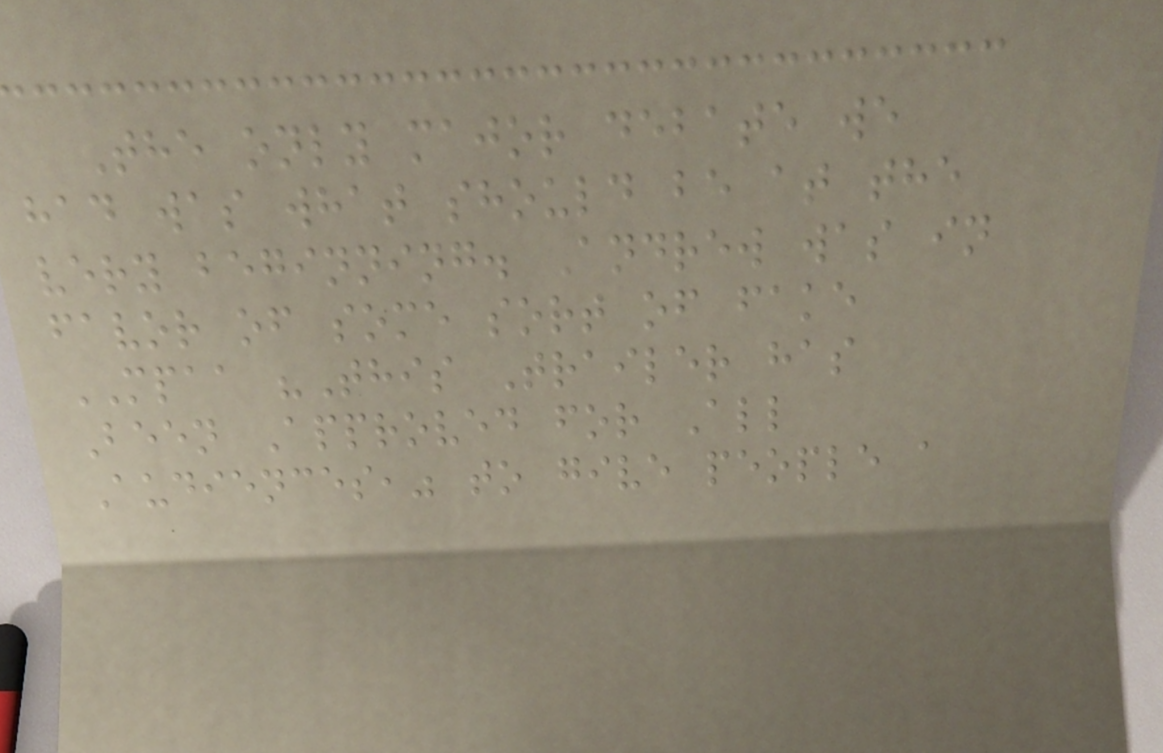The only major debate we
had was what should be at the
very beginning. Andrew was in
favor of some sort of fake
MPAA "This Trailer has
Been Approved for All
Audiences," to give people a
